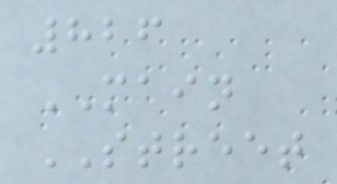826
MAIN
STREET
